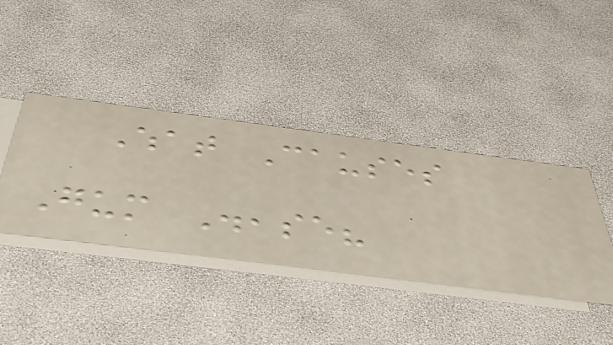What Causes
Gum Disease?
